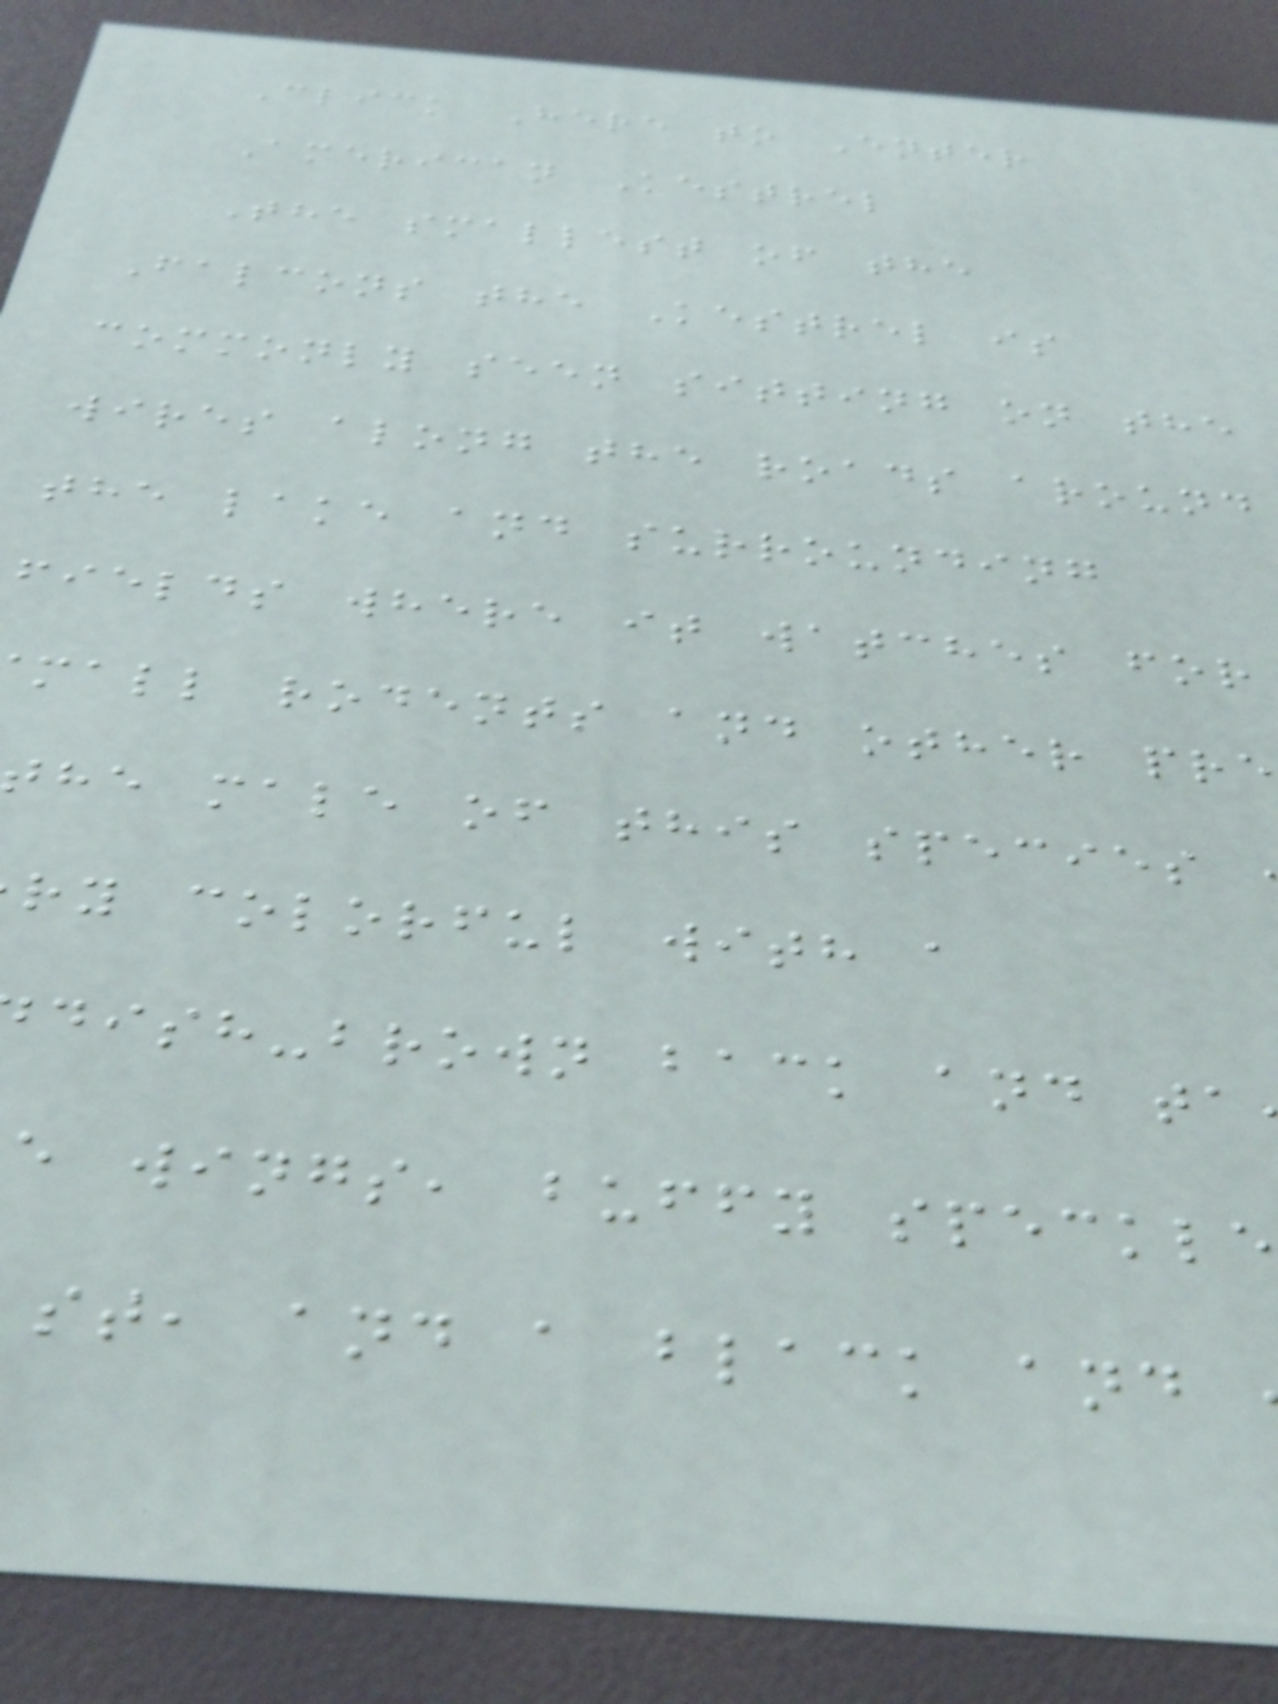Click Here to Enter
American Kestrel
The smallest of the
Falcons the Kestrel is
commonly seen sitting on the
wires along the roads around
the lake and surrounding
fields where it watches for
mall rodents and other pre
the male of this species
ry colorful with a
dish-brown back and ta
e wings, buffy speckle
st, and a black and
